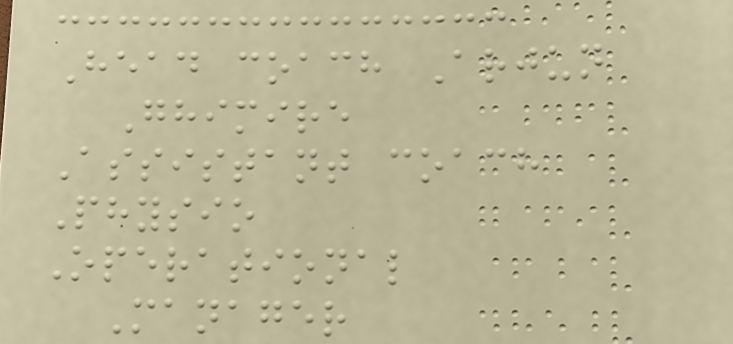Head coach Arjun
Ghimire
Assistant coach
Physio
Operational
Manager
